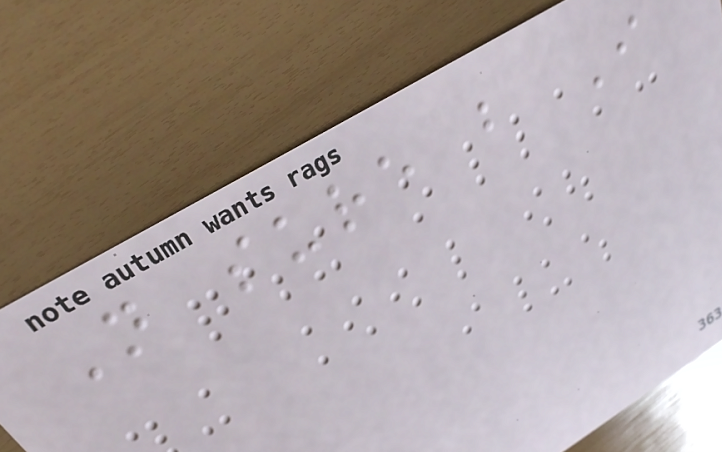Not sure but I
